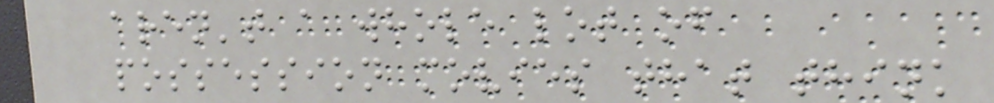aren't a whole lot of
possession movies that think
